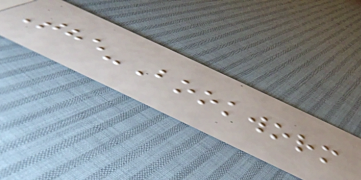The-Bookworm
